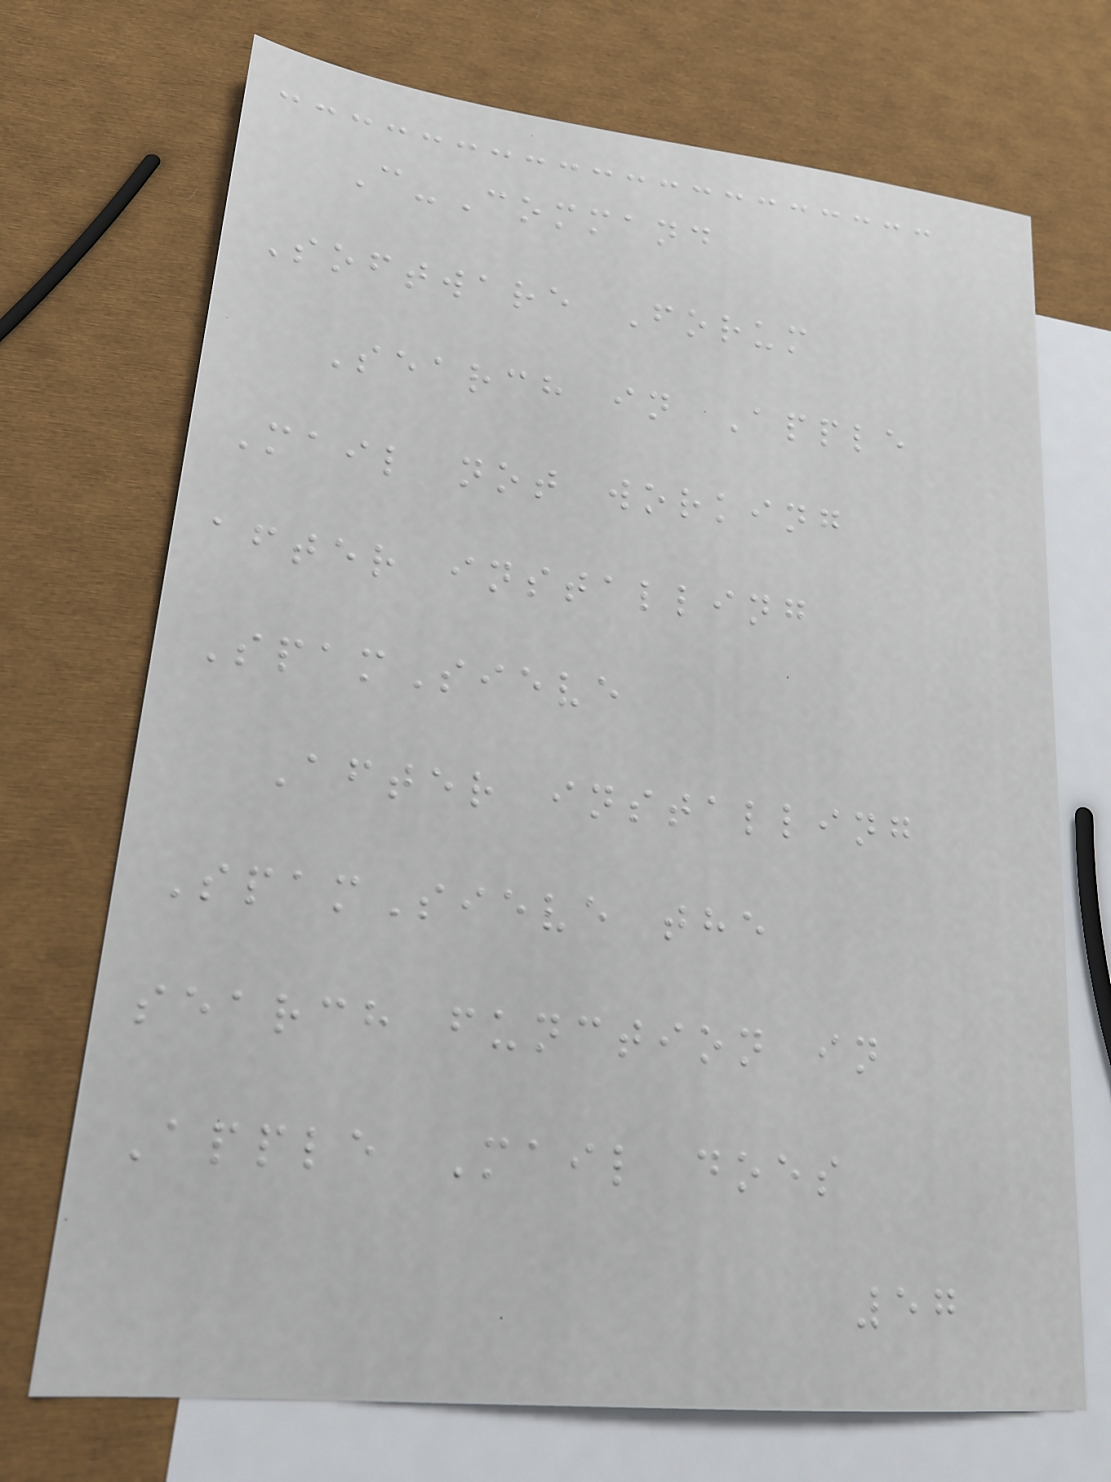C-Command
Software Forum
Search in Apple
Mail not working
after installing
SpamSieve
After installing
SpamSieve the
search function in
Apple Mail does
57
